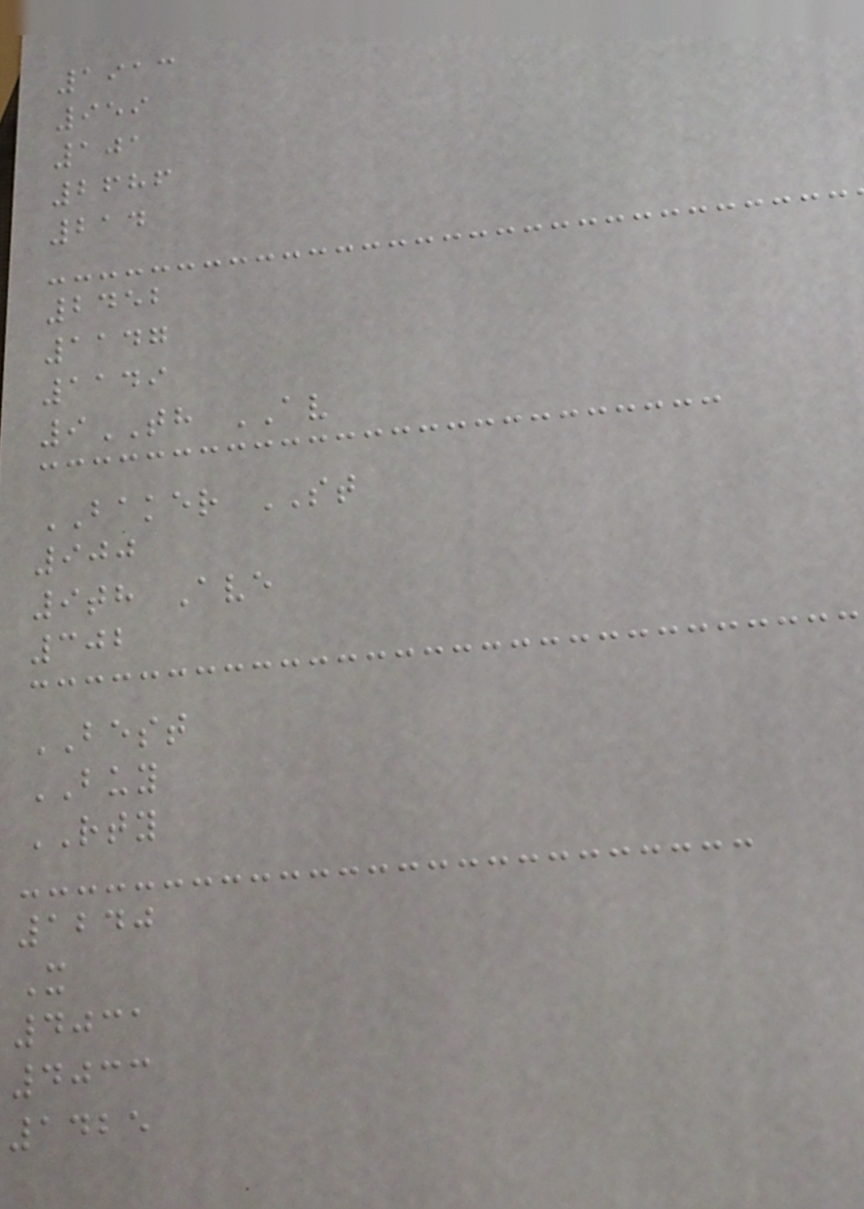1913
959
101
2686
214
2452
1147
1149
9TH AV
BAKER ST
900
9th Ave
302
BEST
BUY
RTY
1240
X
4031
4033
1425
